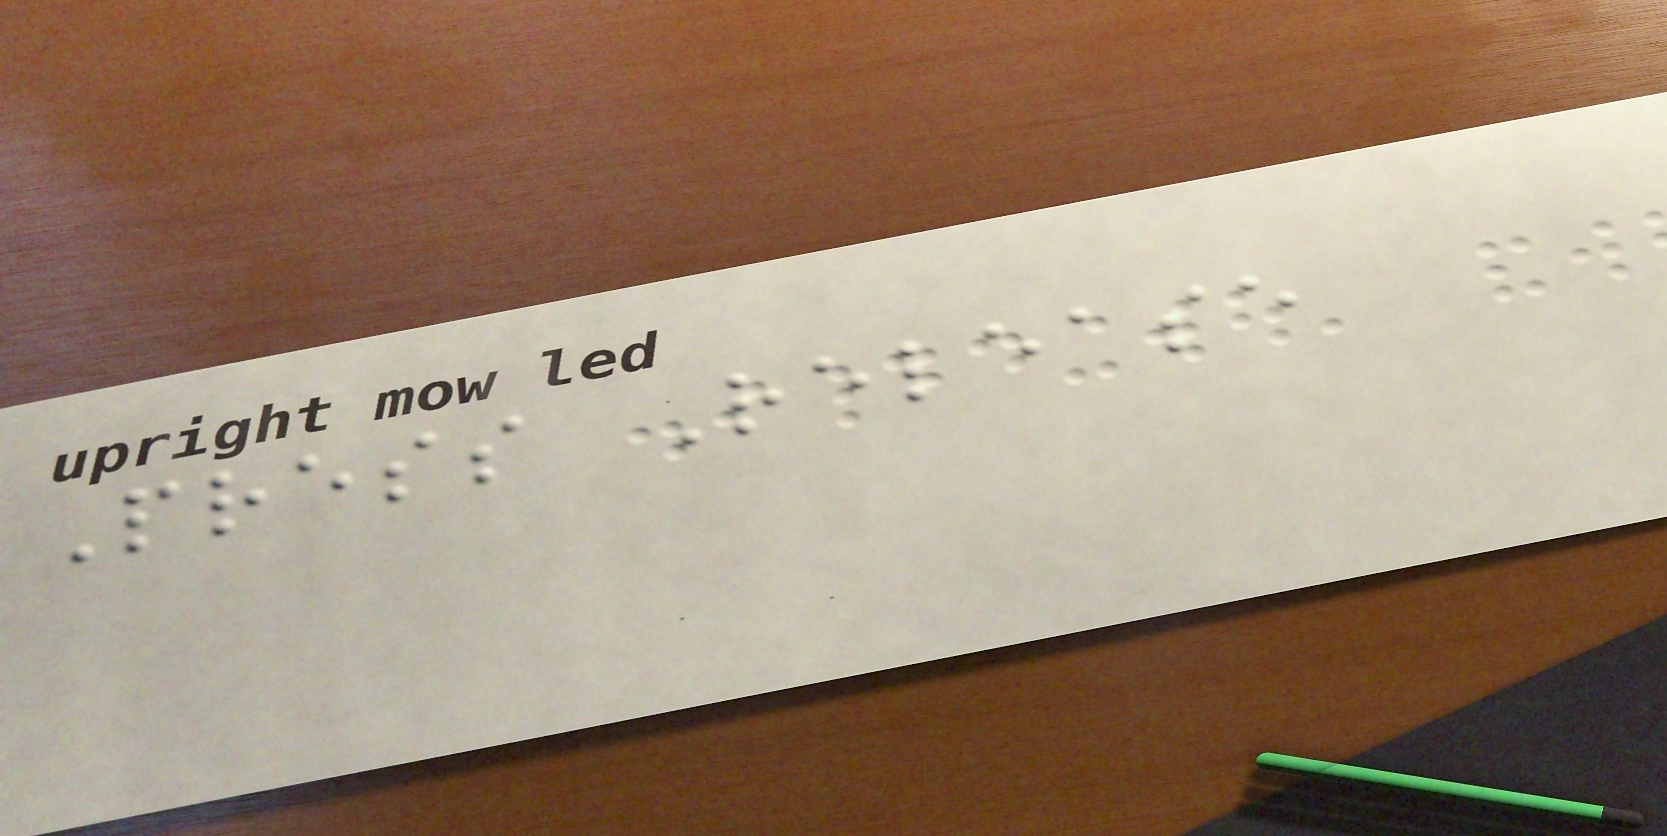Press Release
